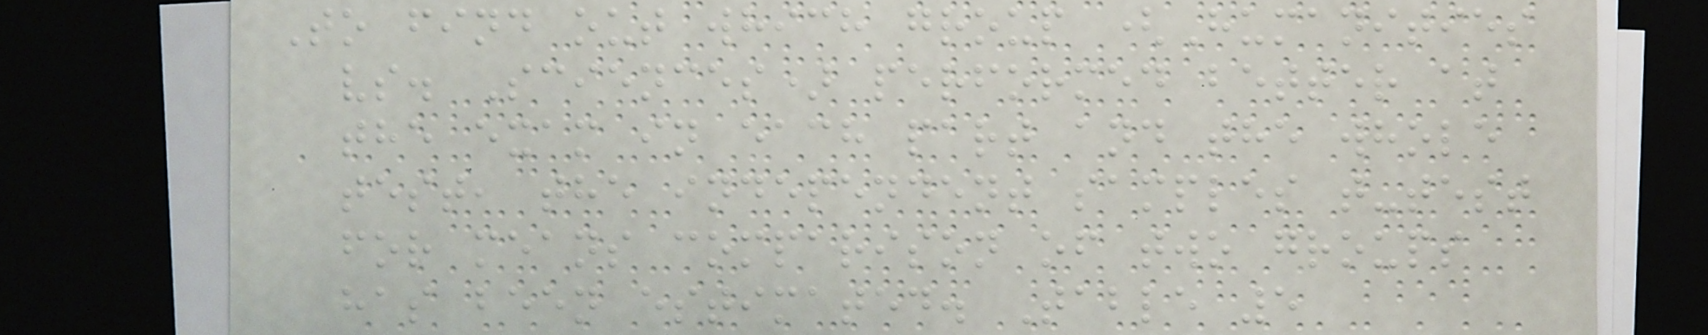To find out which group (Humanities
vs. Sciences) performed better at
the exam in each part and the whole
test, the independent samples t-test
for means comparison of two groups
has been estimated. Table 5
